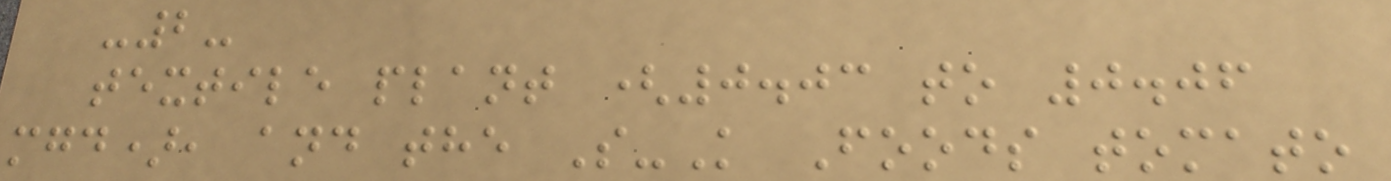-2-
textile plant (0.03 to 0.06
mgd), and the S-K Foods tomato
